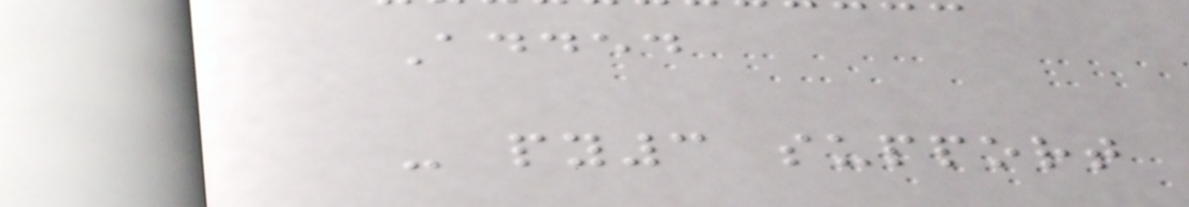Added
- py3 support
